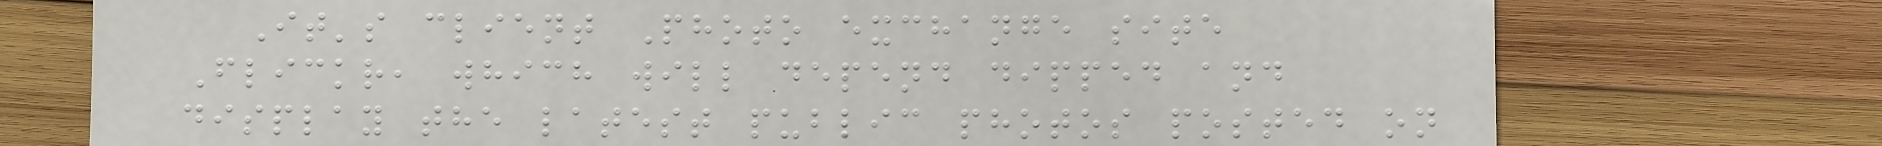It's client Photo exchange site
Flickr, which will depend dipped and
display the latest public photos posted on
